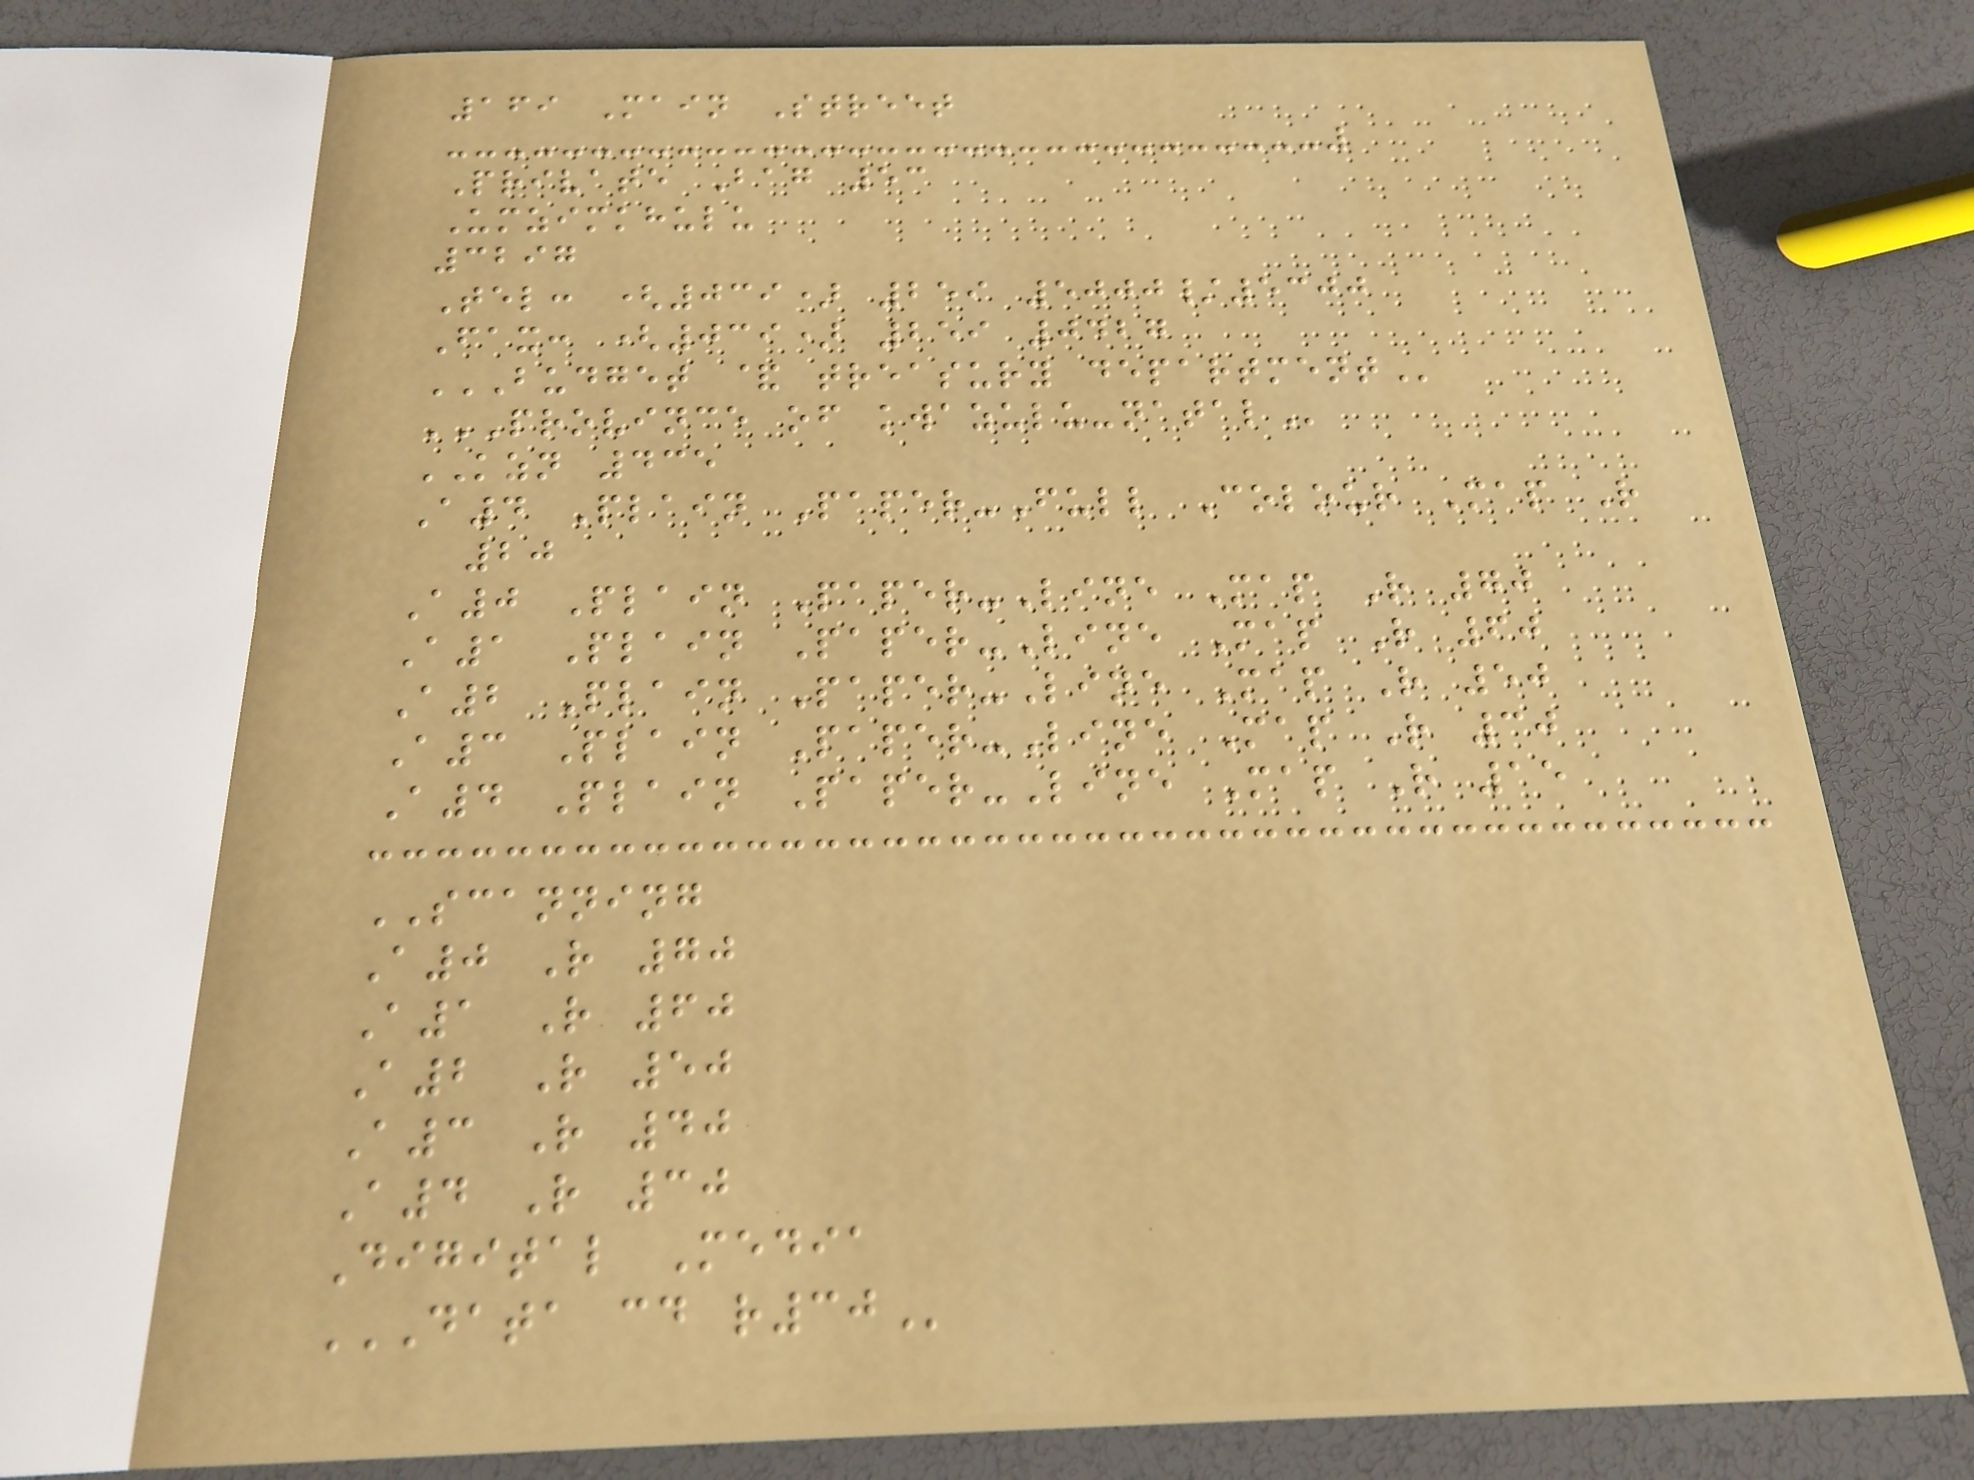169 Main Street
Private Bag 53
Umzimkhulu
3297
Tel: (039) 259 5000/5300
Fax: (039) 259 0427
BUDGET & TREASURY DEPARTMENT
PROVINCE OF KWAZULU-NATAL
KZN 435
A4 Plain Paper-Full Colour Map R
20
A0 Plain Paper-Line Map R 70
A1 Plain Paper-Line Map R 60
A2 Plain Paper-Line Map R 50
A3 Plain Paper-Line Map R 30
A4 Plain Paper-Line Map R 15
SCANNING
A0 R 70
A1 R 60
A2 R 50
A3 R 40
A4 R 30
Digital Media
DATA CD R30
